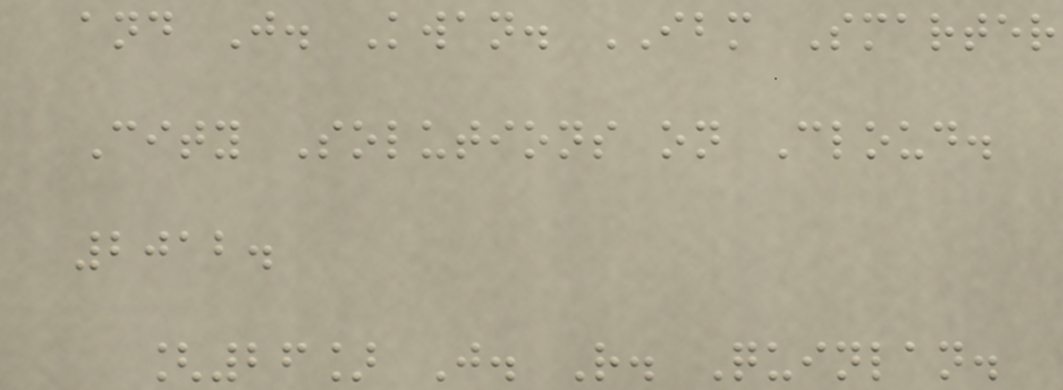and J. Kwan. IBM Smarter
City Solutions on Cloud.
2012.
[26] J. R. Quinlan.
